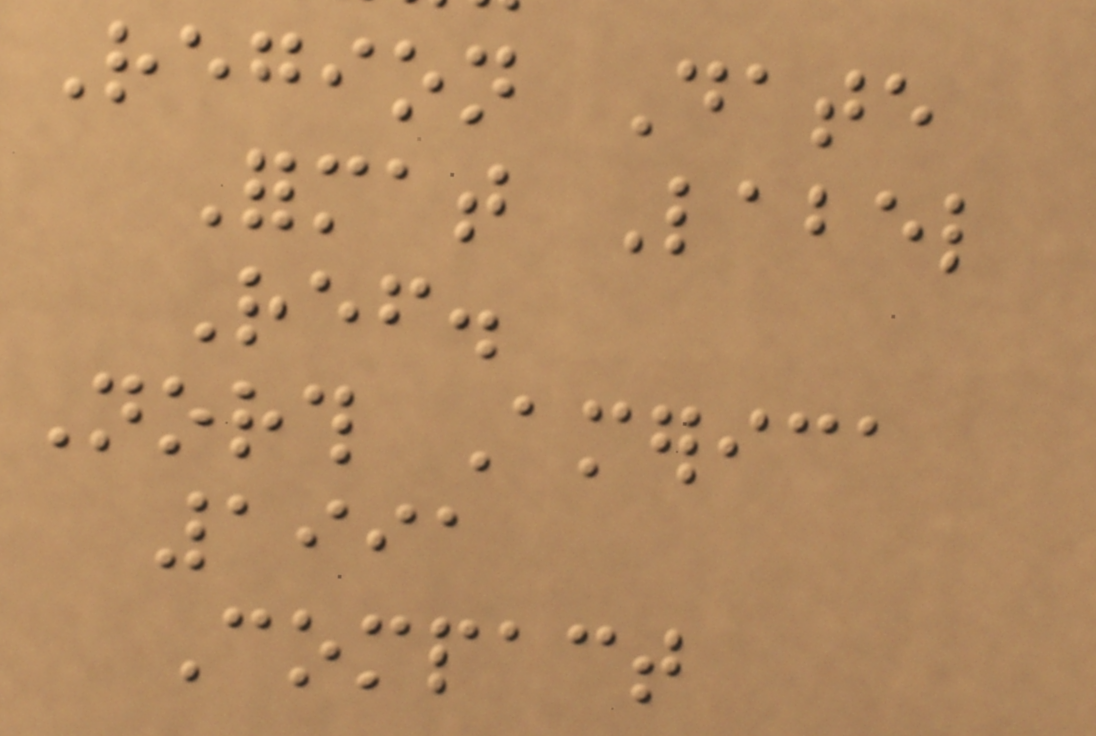Region Date
Format Label
Ref.
North America
1991
Compact
